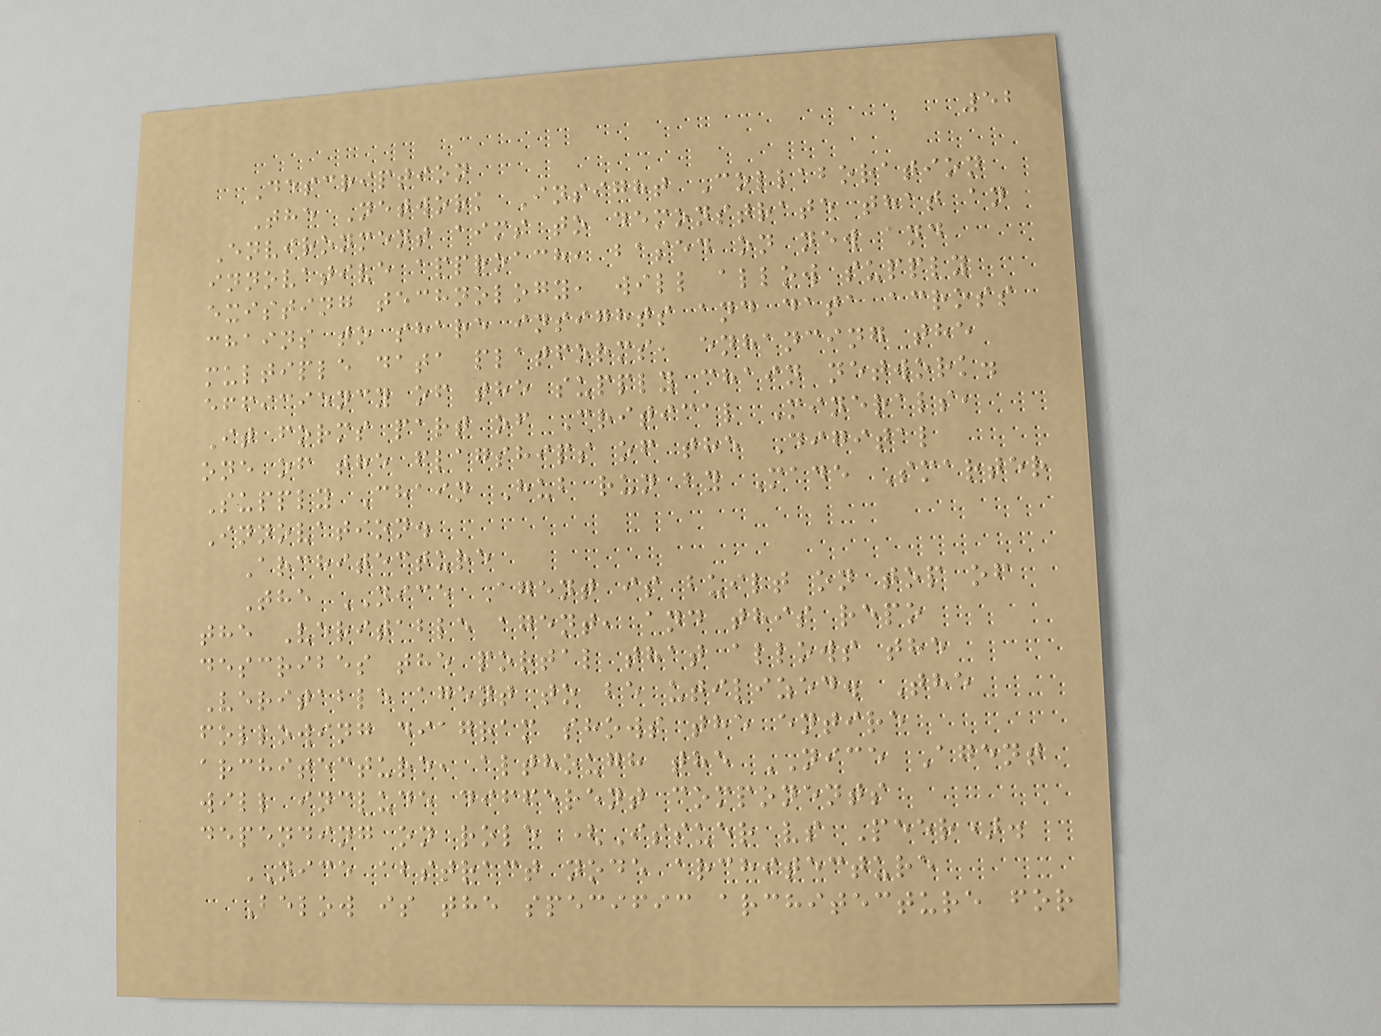52
Description
The Network Insight Collaboration
Environment aims to demonstrate that an
innovative approach, based on new and
existing technology, will allow supply
chains to share insights and data across
multiple data platforms, enhancing the
efficiency of the supply chain network.
It forms part of Critical Minerals,
one of the flagships of the Digital
Supply Chain Hub run by Made Smarter
Innovation.
Architecture
The NICE Agent is built on top of
the Veritable agent, and this repo
describes the portal that allows the
Veritable agent to be utilized. The
following diagram shows the entire
architecture, although the NICE Agent
will include different components
depending on role (Issuer vs Peer).
NICE abstract node architecture
Below is the specific architecture for
